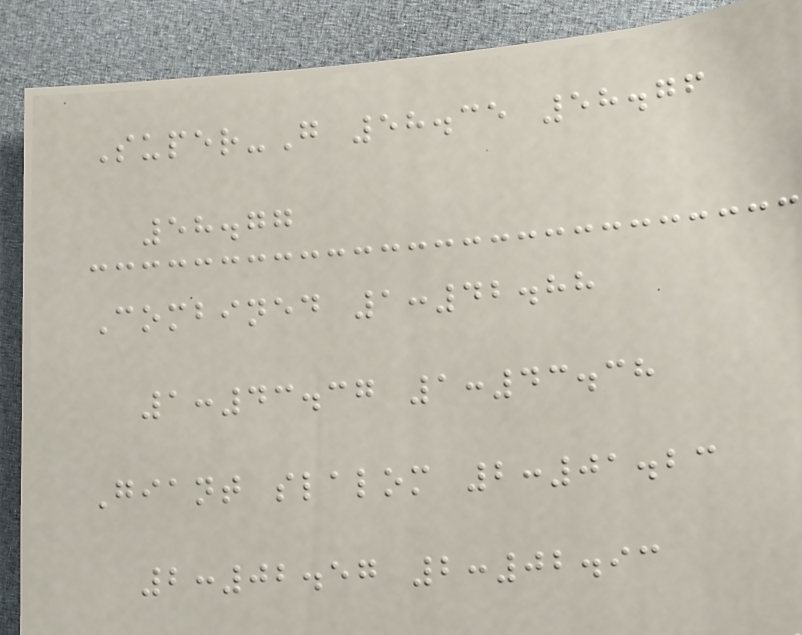Super-G 58.35 58.76
58.77
Combined 1:42.88
1:43.37 1:43.38
Giant slalom 2:01.23
2:02.57 2:02.93
